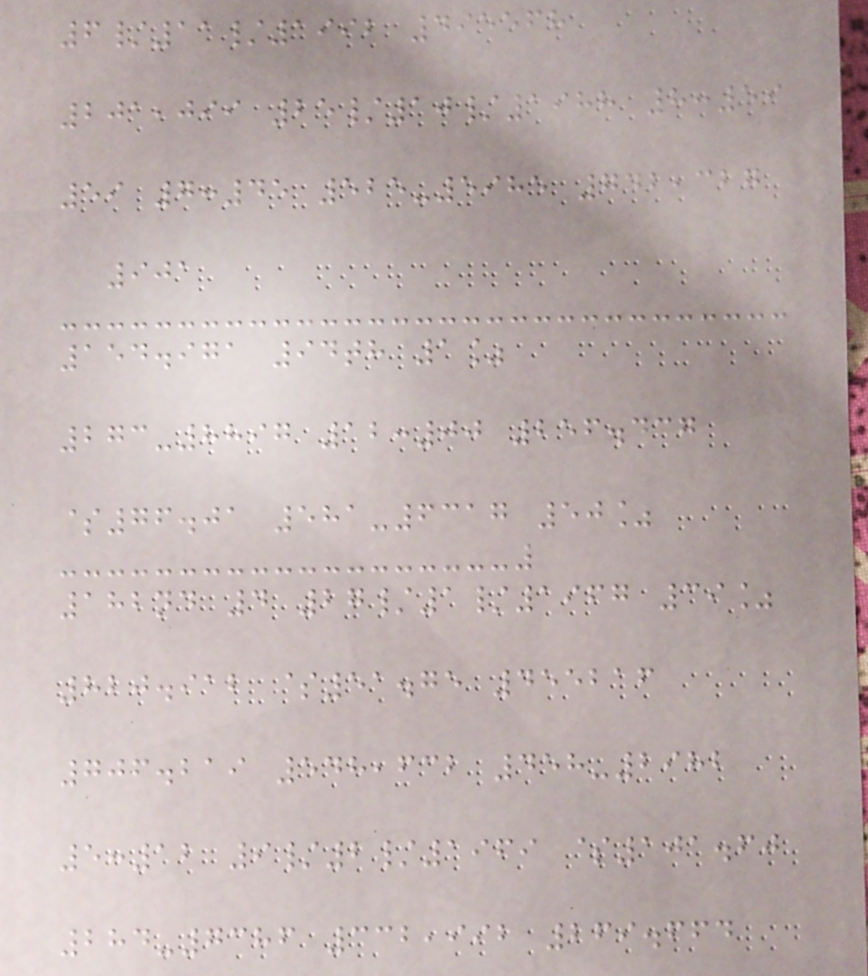6/11/1992 495568
201,099 25/10/1988 8:59
59 7:45 525-5985 742,327
901
154.971 94th 1%
273-8897 12:00 256.437
$76.01 581-6317 50%
182nd 4 27/1/1967 39%
820.912 $51.75 455216
706.219 548,632 458-2982
5:12 9/2/1969 $101.60
284-7386 332,992 269.664
